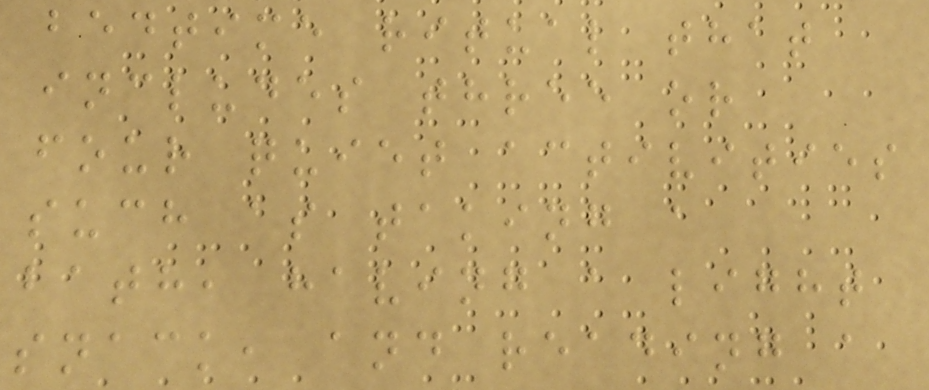bedtime ritual that
includes three or
four quiet activities
such as taking a
bath, having a light
snack, and reading a
